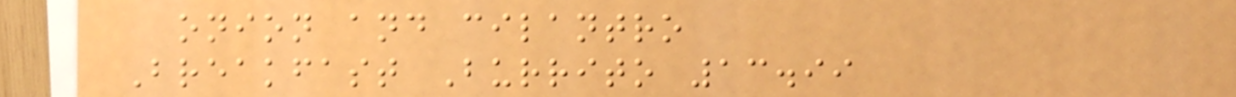onion and cilantro
Breakfast Burrito 13.99
